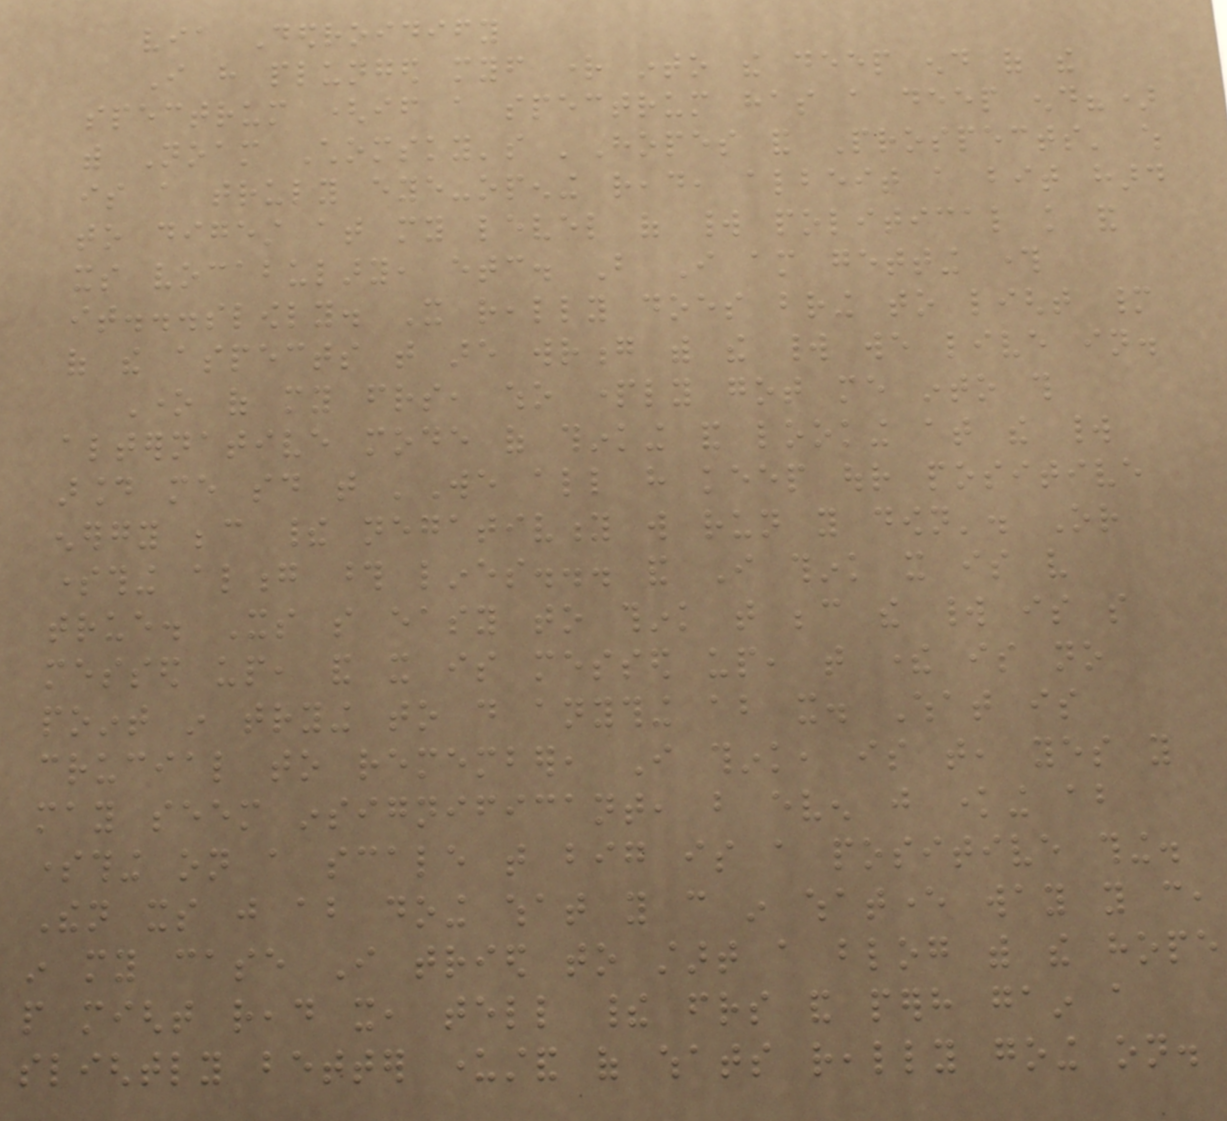via Dedroidify
I have plunged myself right into the deep end of the
spectrum (if a spectrum has a deep end?)
with Noam Chomsky's 'Hopes and Prospects' which
is a truly eye-opening read, albeit a bit hard
to digest at my level of world political knowledge and
its vocabulary, etc. But I am getting through
it...slowly. It really does bring to light many
of the aspects that are wrong with the world we live in.
One of my friends, who partly got me into this
alternative mode of thinking and looking at the world
around me said that 'We all have keep our positive
energy because their negativity will run you down'. Or
something along those lines... and I think it is very
true. Its so easy to think that because the world is so
messed up, and it is messed up, that there is no
point in trying to do anything about it. What is
crucial to remember, I think, is that, yes you
may seem insignificant, but even just knowing about
something on a scale that big is a positive thing.
Then its just about doing what you can in whatever way you can,
in my case I tried to start a blog with the hope
people might read it, tell their friends and perhaps gain a
slightly better understand of whats really going on.
